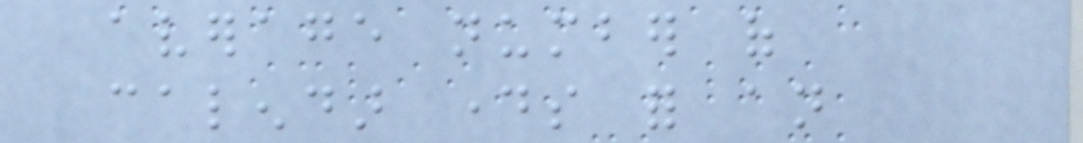average number of
calendar days for an
